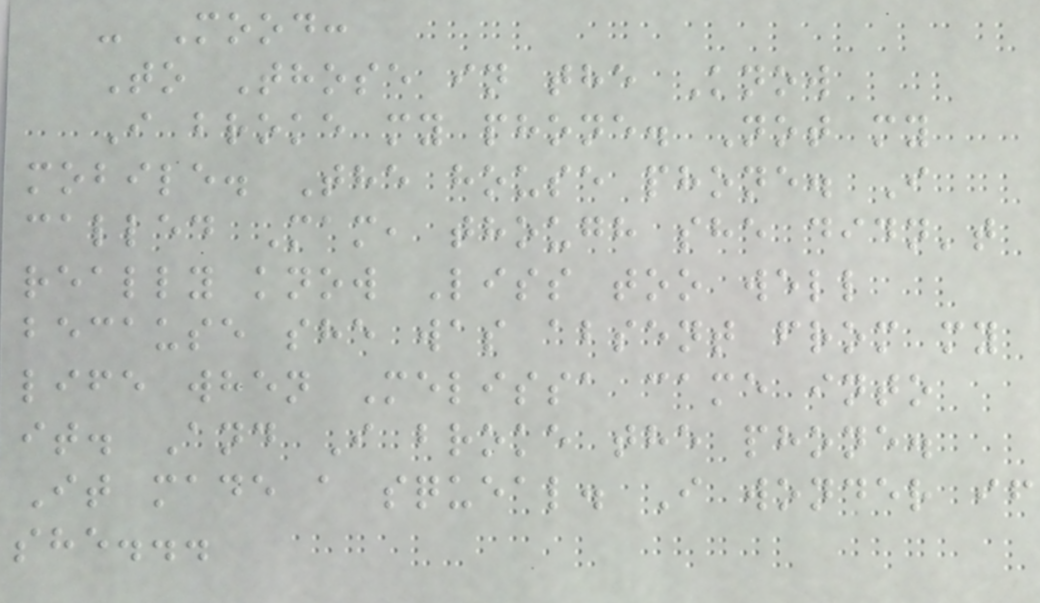- Mood:
To Those in the Know
I broke my phone. Not my
mobile. The house phone. I
called Mam, though she didn't
really know Liss too well
because she was absent from my
life when Melissa came into
it. And I broke the phone.
It made a squeal. I wonder if
she...
